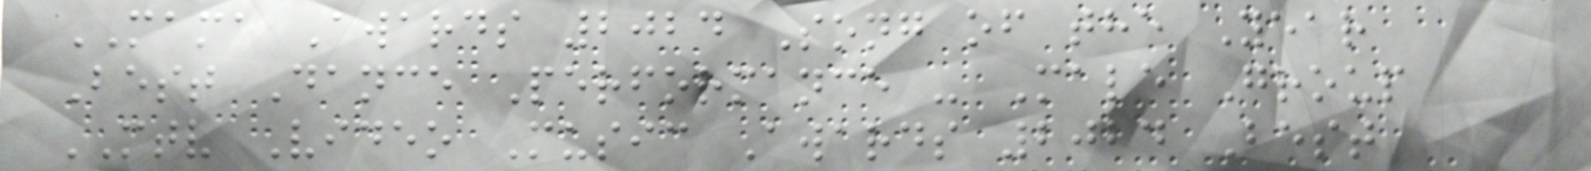MAMA Awards 2024 Song of the Year
Best Dance Performance - Male Group
MTV Video Music Awards 2024 Best
